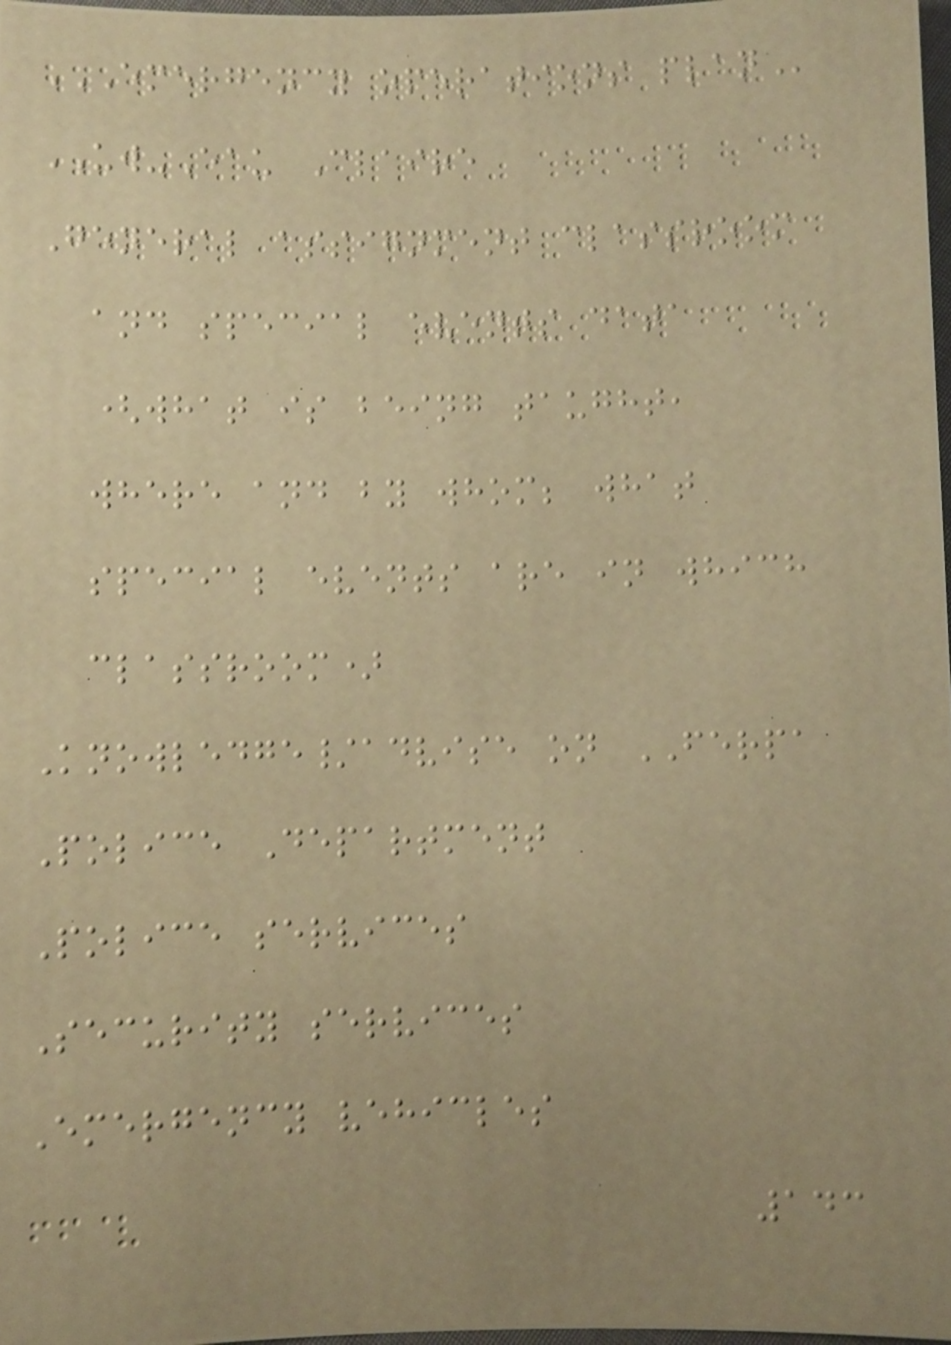EMERGENCY OPERATIONS PLAN
UW-Eau Claire
General assignment classroom
and special events data
(what is being taught,
where and by whom; what
special events are in which
classroom)
Knowledge/advise on FERPA
Police Department
Police services
Security services
Emergency vehicles
143
